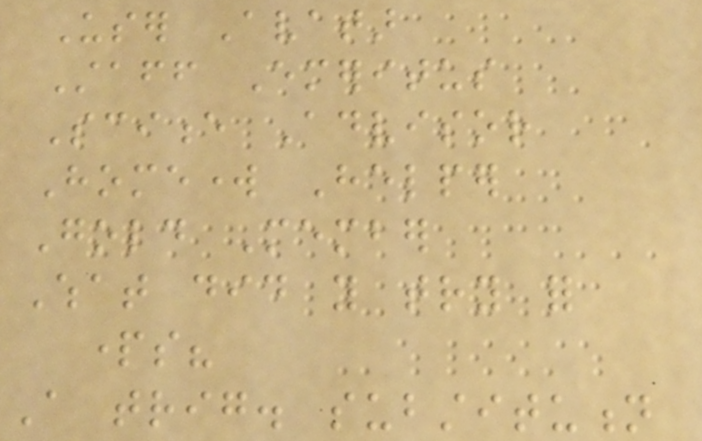User Avatar
Staff Emeritus
Science Advisor
Homework Helper
Gold Member
What did you try for
parts?
A trig. substitution
